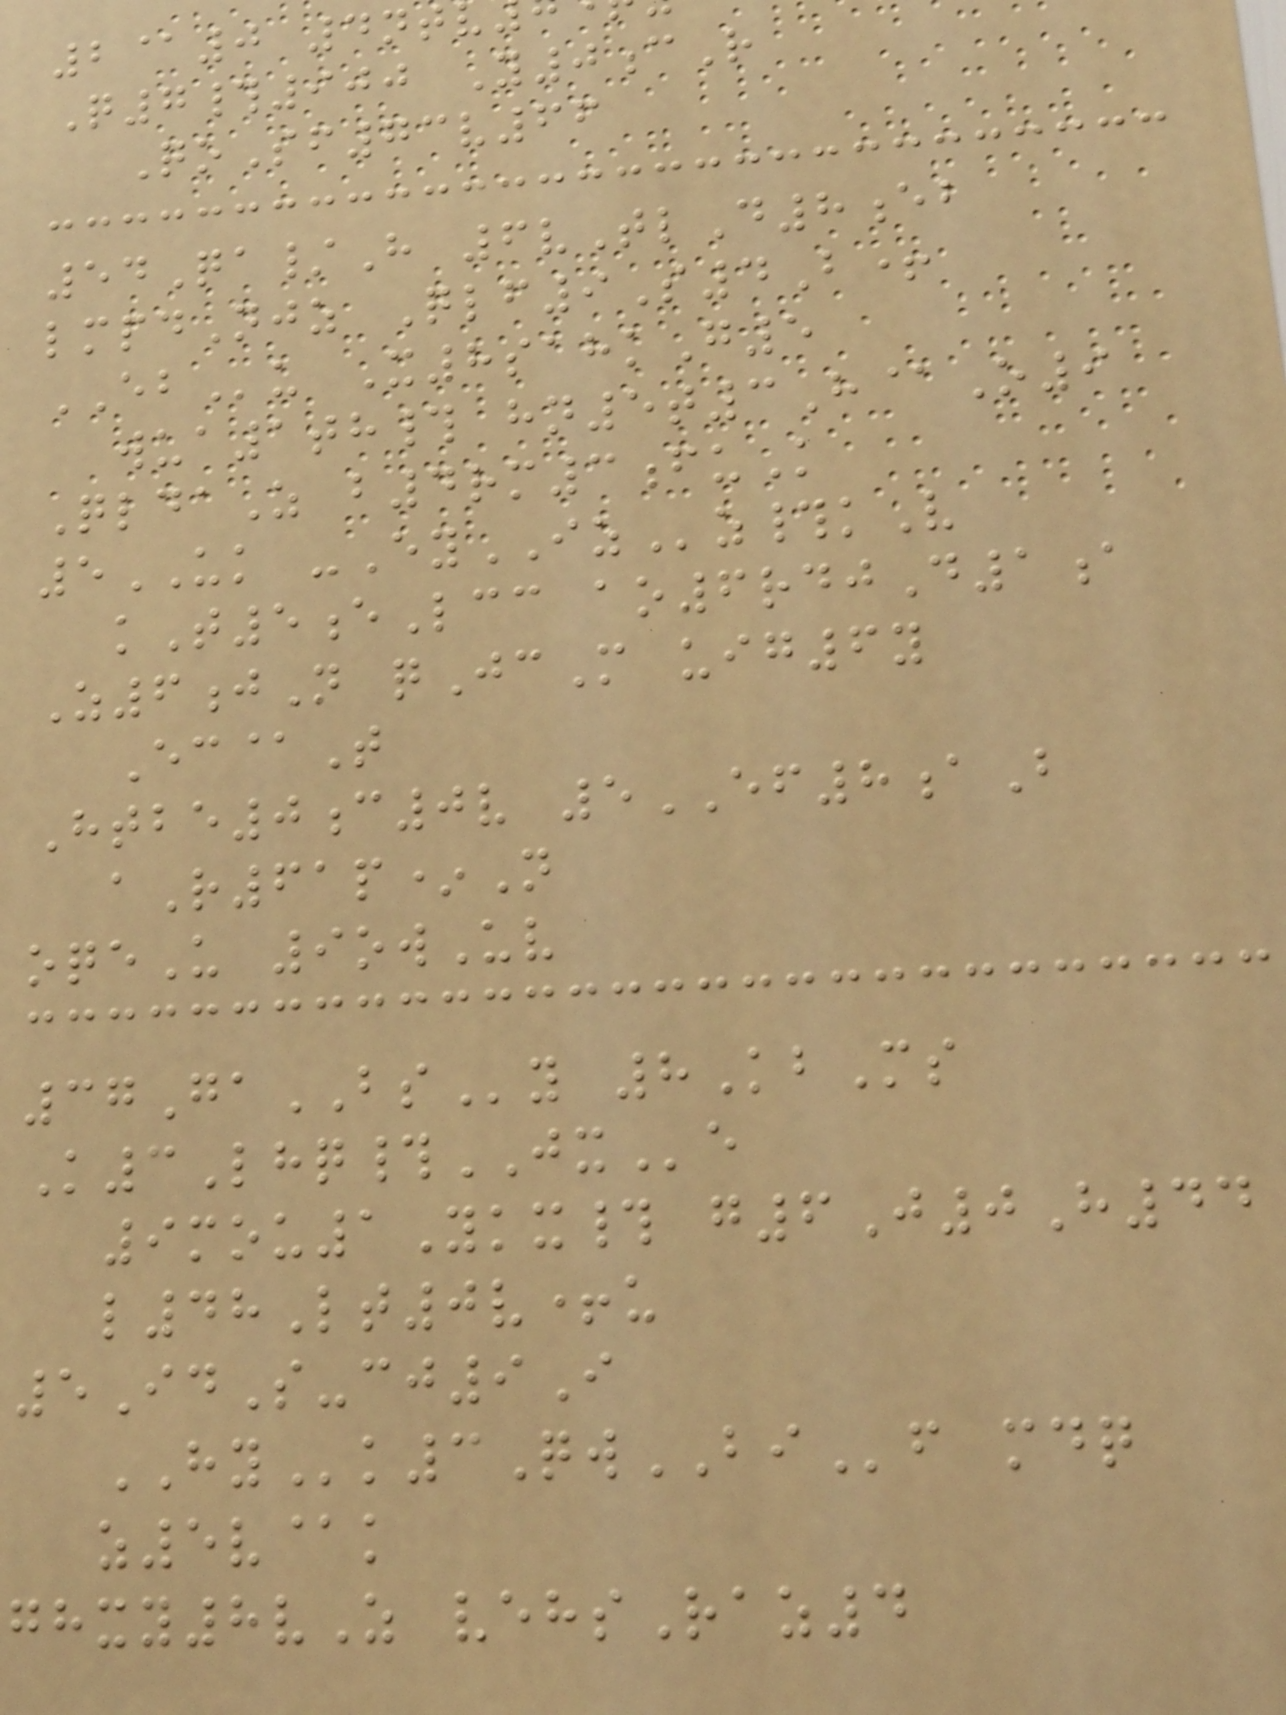2@0 4nt
Q7#900 Y0cR
QoSf73v66
54Qa/H 6vTlD8eb
lmpdNjz Qlf9S4B+
EBu X8sahkG5
wua1th# hn5t3H@O9
QldaZ b4rm3fuK
5UK -EyIZz#kV
kT5eLcc ao6rdjD1a
Z6jN qJcM uig6y
Ec@T
Htbe0c0v 5EF8aB
aR61p*N
oqeU 9owUv
37GaBSy 8KbMs
K3Lhq#JXe
9mou1Ykx# g6J0H44
l48Lt0v+u
5IdS-cj9I
HYk3QwBIf mdq
z5v@k
ghxy8vZ vehsRaz4
